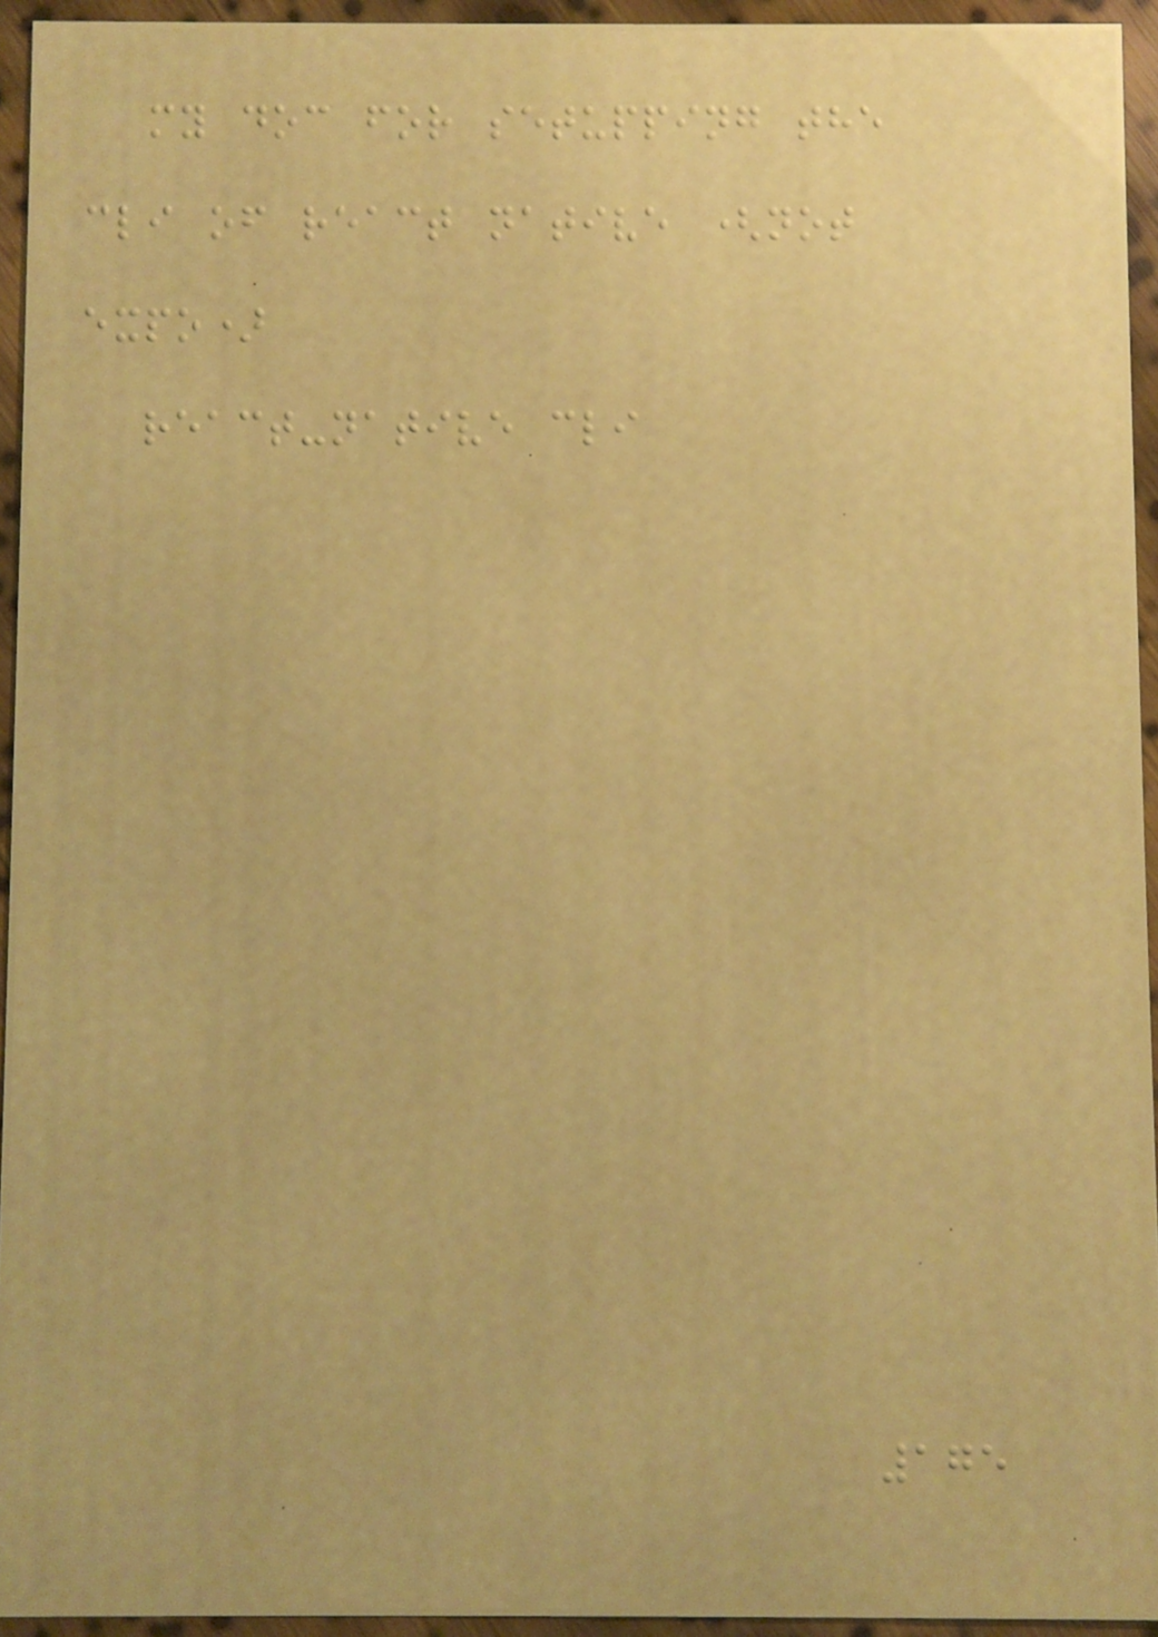my doc for setupping the
cli of react native (not
expo)
react-native cli
175
